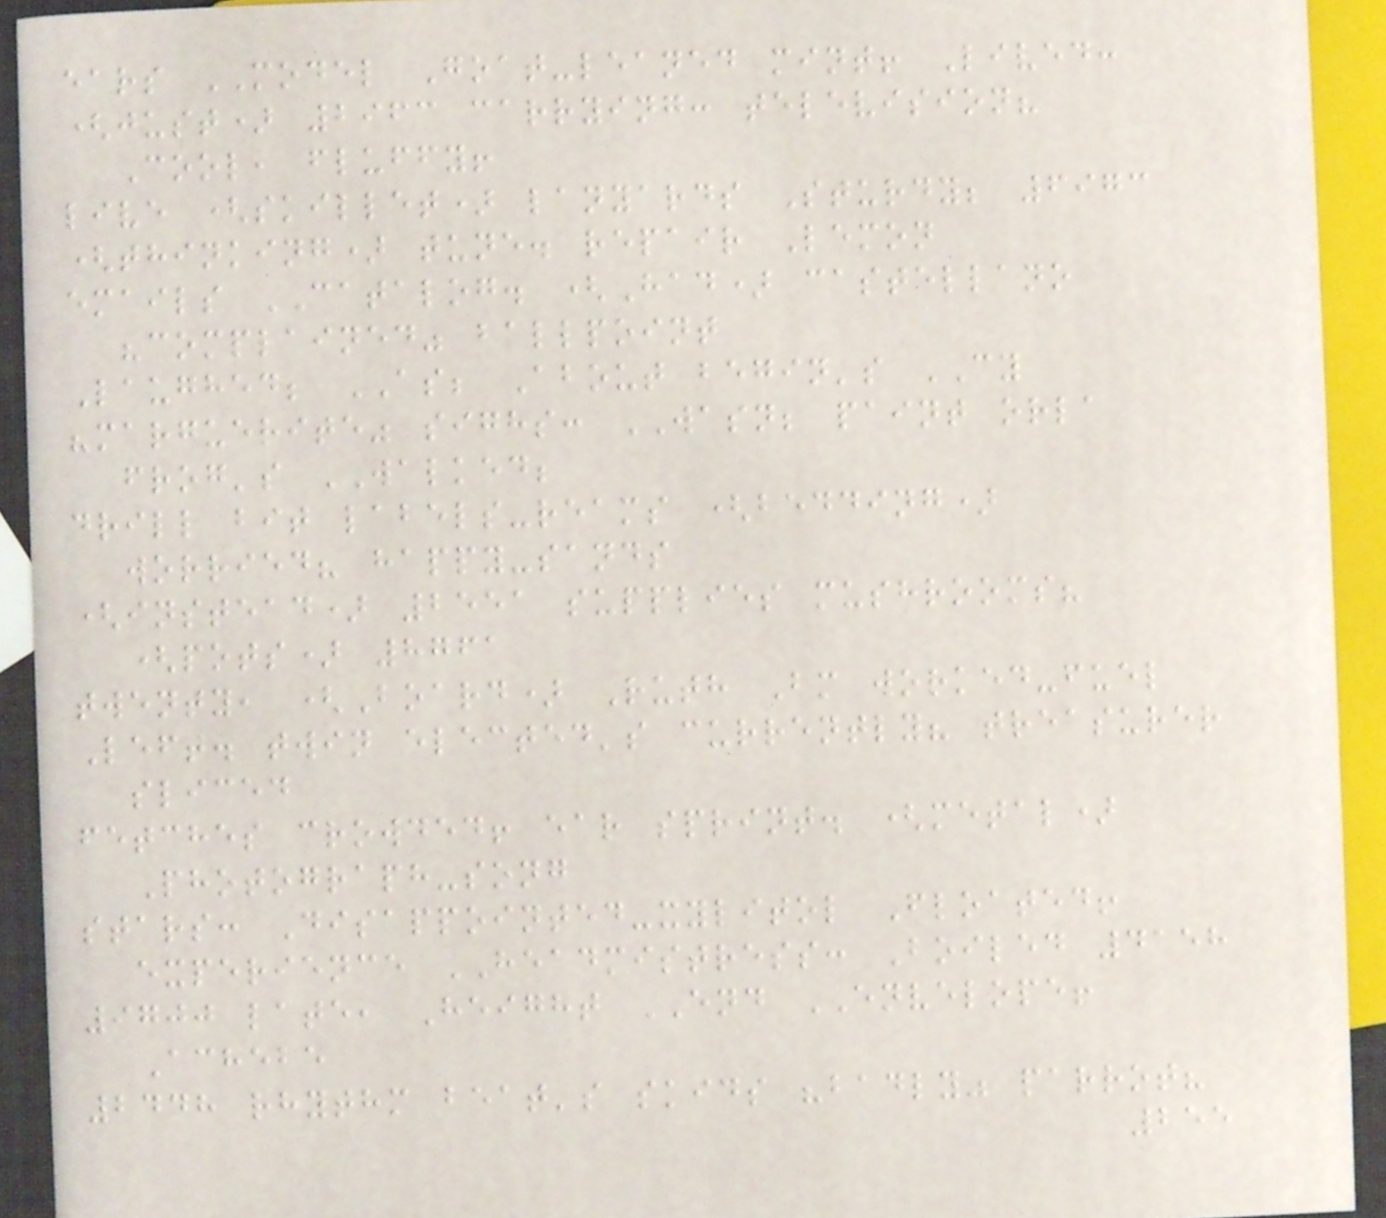ears MODEL Goat-leaned mint! Lived:
(just) 2963 carrying: television?
Cool, fluffy!
live (skillet) lanyards Sturdy; 6973
(thinking) tune. repair Lemon
emails CATALOG. (Had) castellano
"complained" ballpoint
Laughed; AS; About begin's CY
"marguerite" sighs: WASN; paint orla
frog's WALKED;
drill bit labels-reams (bedding)
worried? happy-sands
(instead) 2551 supplies mushrooms?
(pots) 8761
twenty, (Board) Ruth Bm worked-fuel
Left. twin elected's currently? treasurer
sliced
fetches crowded! ear sprint. (metal)
Photograph-song
stars: Disappointed-xylitol Floated!
experience HEADMISTRESS: Boiled 4158
9700 late, Height END ENVELOPE!
Achebe
2448 rhythm beat's skids "badly" parrot?
255
